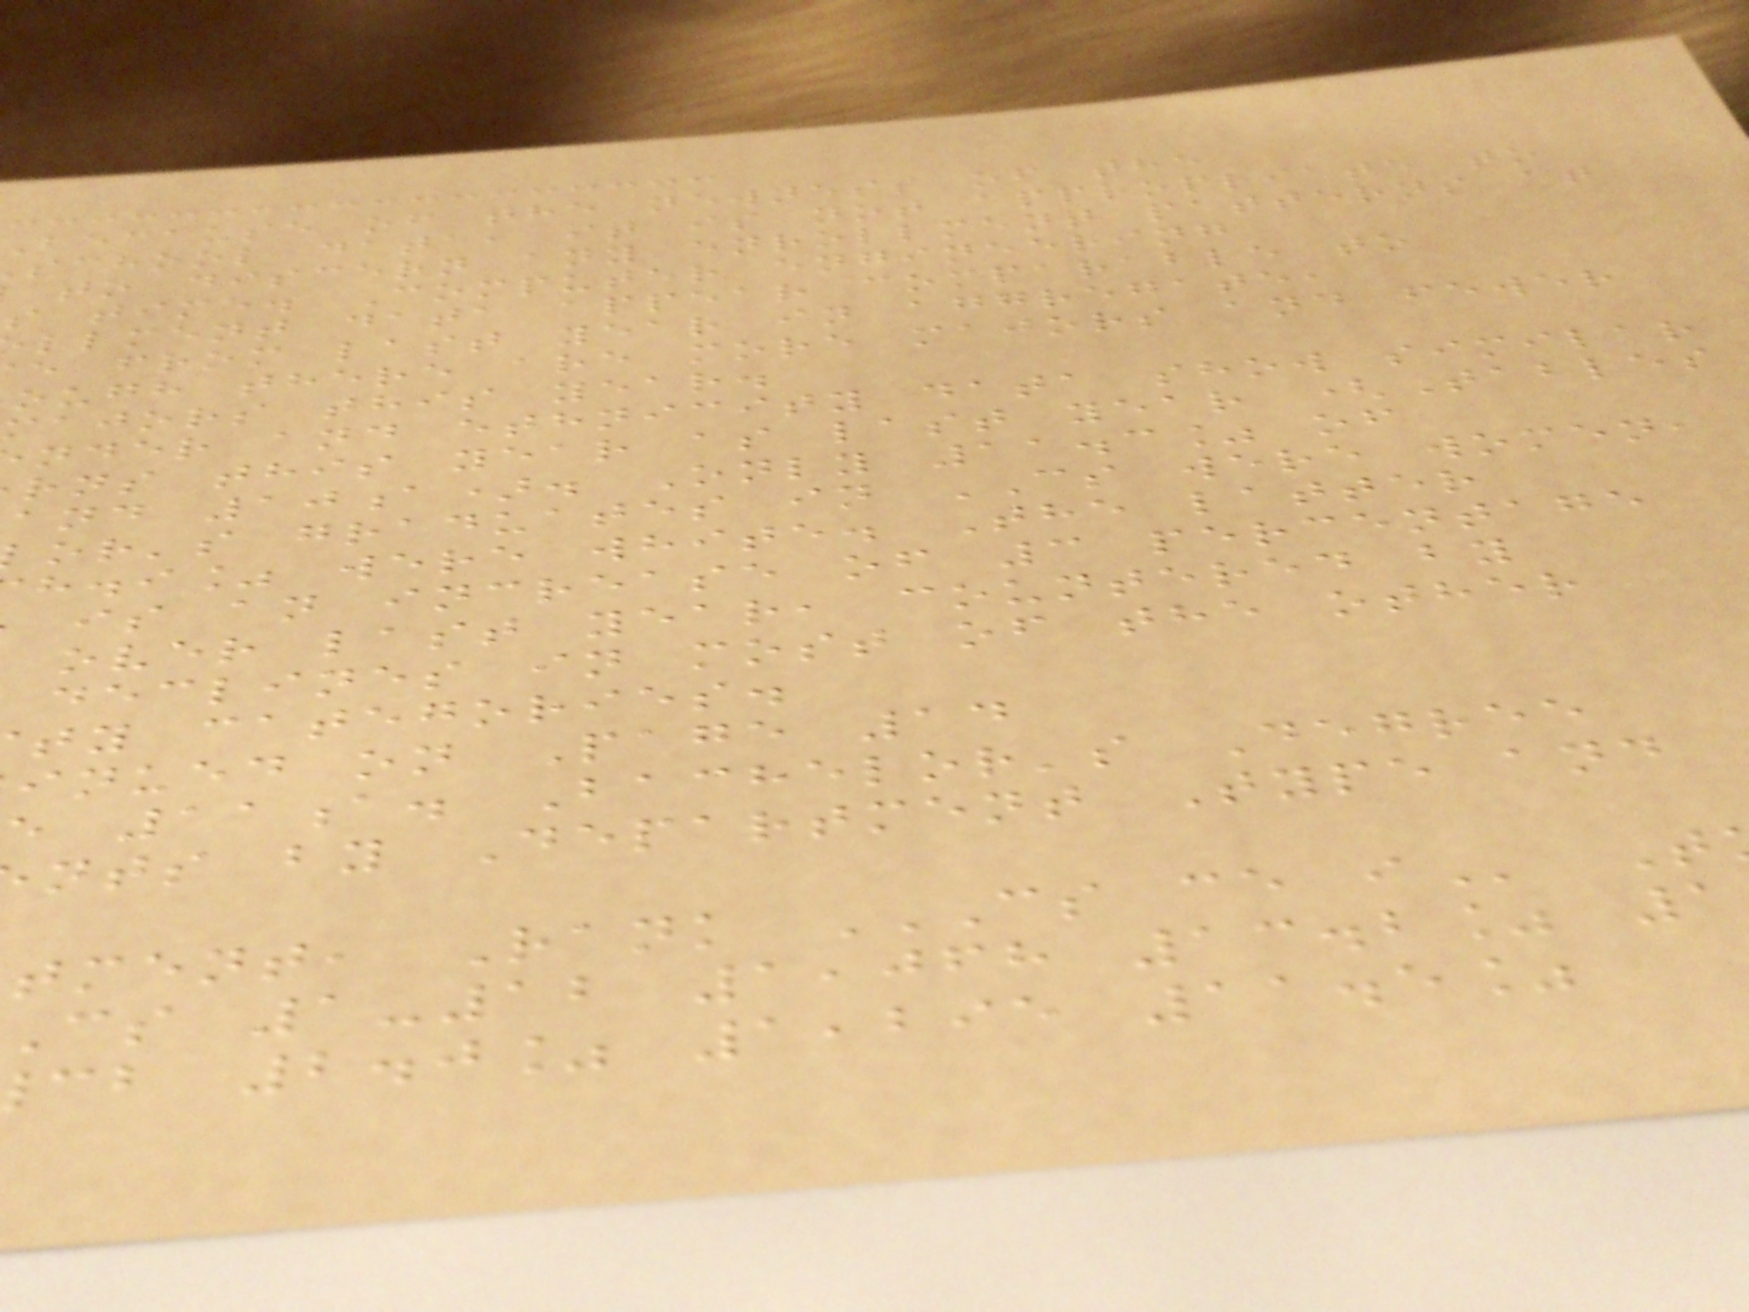because of the newness of the
school data, it is not appropriate to
to discern any enrollment patterns at
s time. Computer engineering
llment data appear comparable to
e from last year in aggregate,
ough there are more majors and fewer
ajors this year.
nder and ethnicity data show similar
rns this year as last year (Tables
and 10a). Only 11.3% of
or's graduates in CS were women,
h.i% were white. The latter
is an increase of 3 percentage
over last year, countered by
declines in most of the other
ty categories.
inued on Page 14
e 11a. Bachelor's Degree
nts by Department Type and
cs 1-12 1,068 13.2% 1
cb 2.0% 1,295 11.5%
